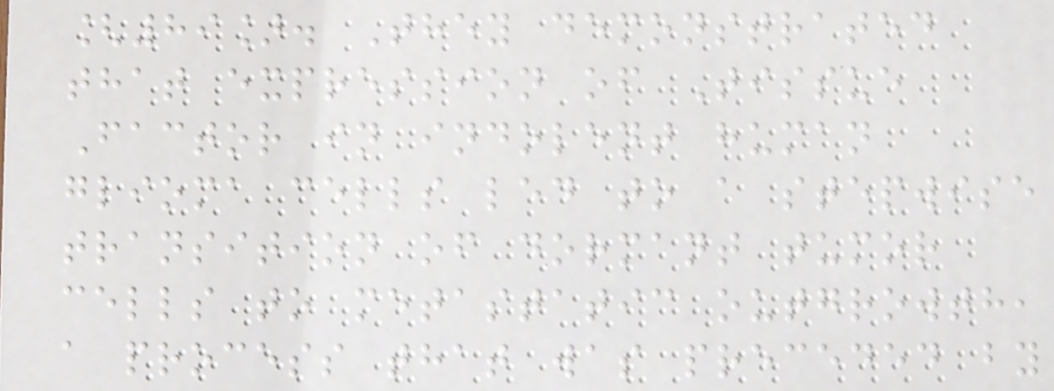[89]. They demonstrated
that expression of Tissue
Factor in indolent human
glioma cells led to a stepwise
transition of dormant tumor
cells to metastatic outgrowth,
a process that was preceded by
